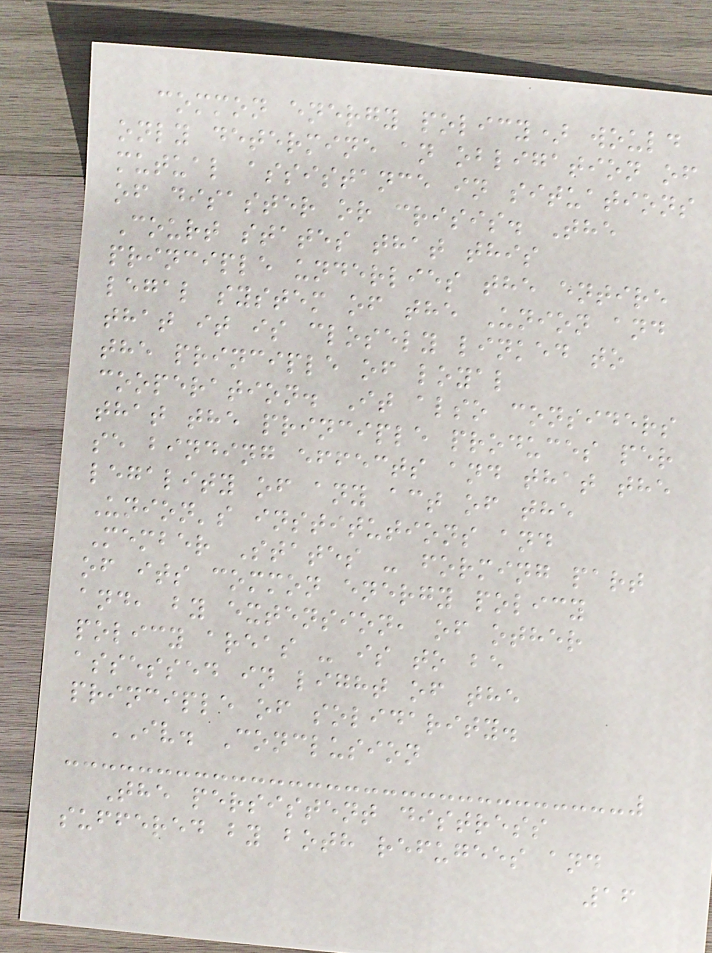common energy policy) would
only determine an obligation of
mutual assistance in situations
of disaster or crisis. The
Court states that this
principle underlies the entire
legal system of the Union and
that it is closely linked to
the principle of loyal
cooperation. It also considers
that the principle produces per
se binding effects and that the
legality of any act of the
Union's institutions and
Member States - forming part
of its common energy policy
and, by extension, of other
policy areas - is to be
assessed in light of the
principle of solidarity.
IV. Conclusion
The persistent distress
suffered by both refugees and
16
